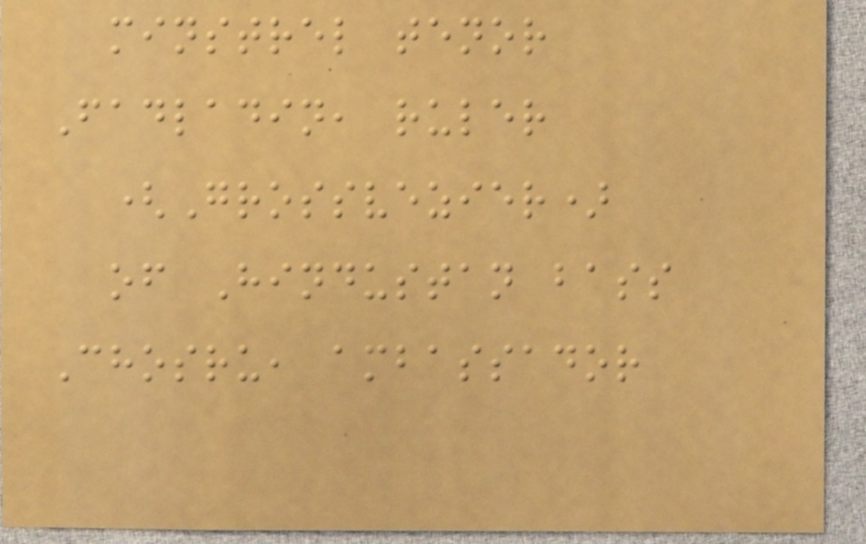minstrel tenor
Fadladin, ruler
(Grossvezier)
of Hindustan bass
Chosru, ambassador
